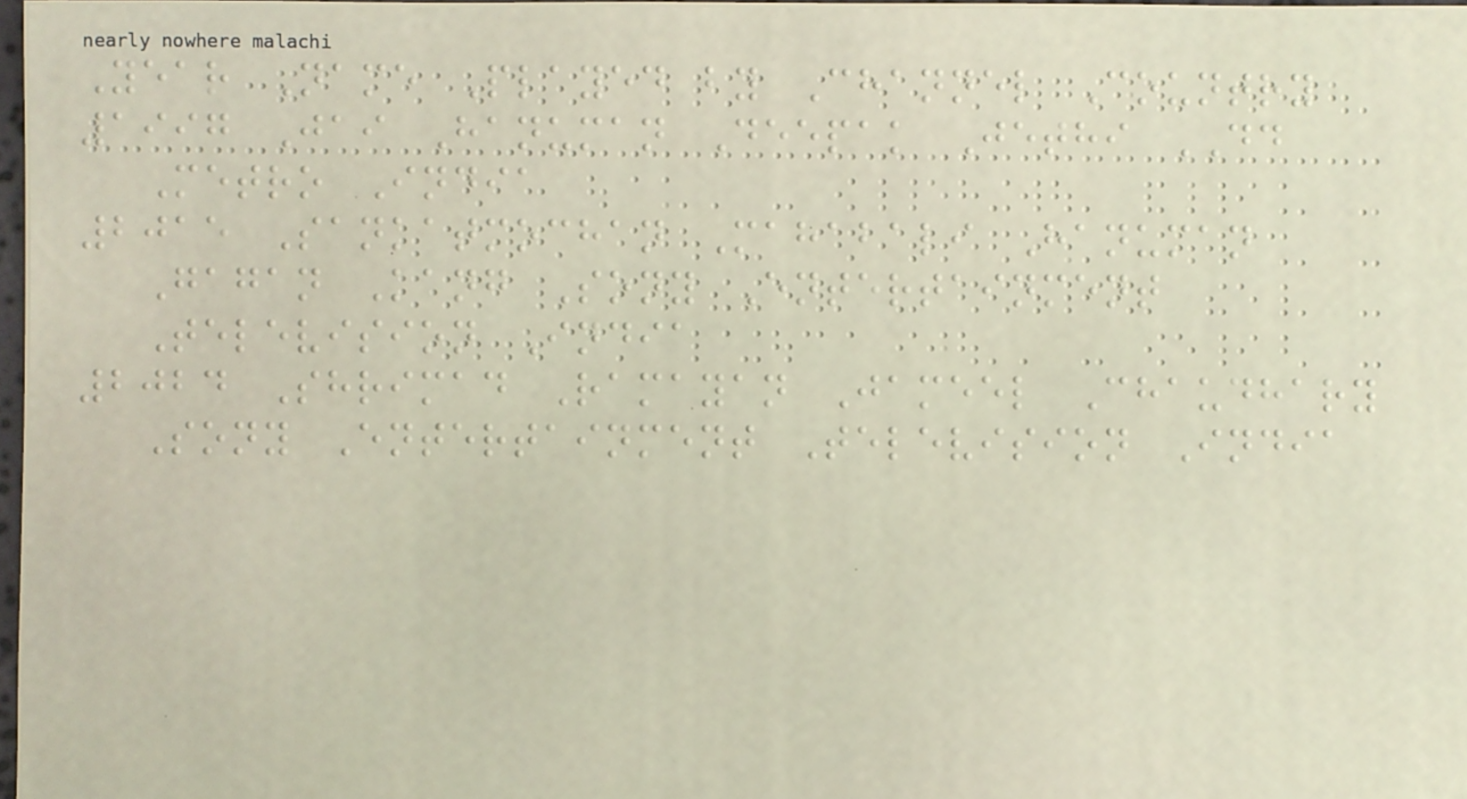Year Name Played by Channel Country
1997 Jai Hanuman Deepak Jethi DD
Metro India
2015 Sankatmochan Mahabali Hanuman
Gagan Kang Sony Entertainment
Television India
2024 Shrimad Ramayan Jameel Chaudhary
Sony Entertainment Television India
